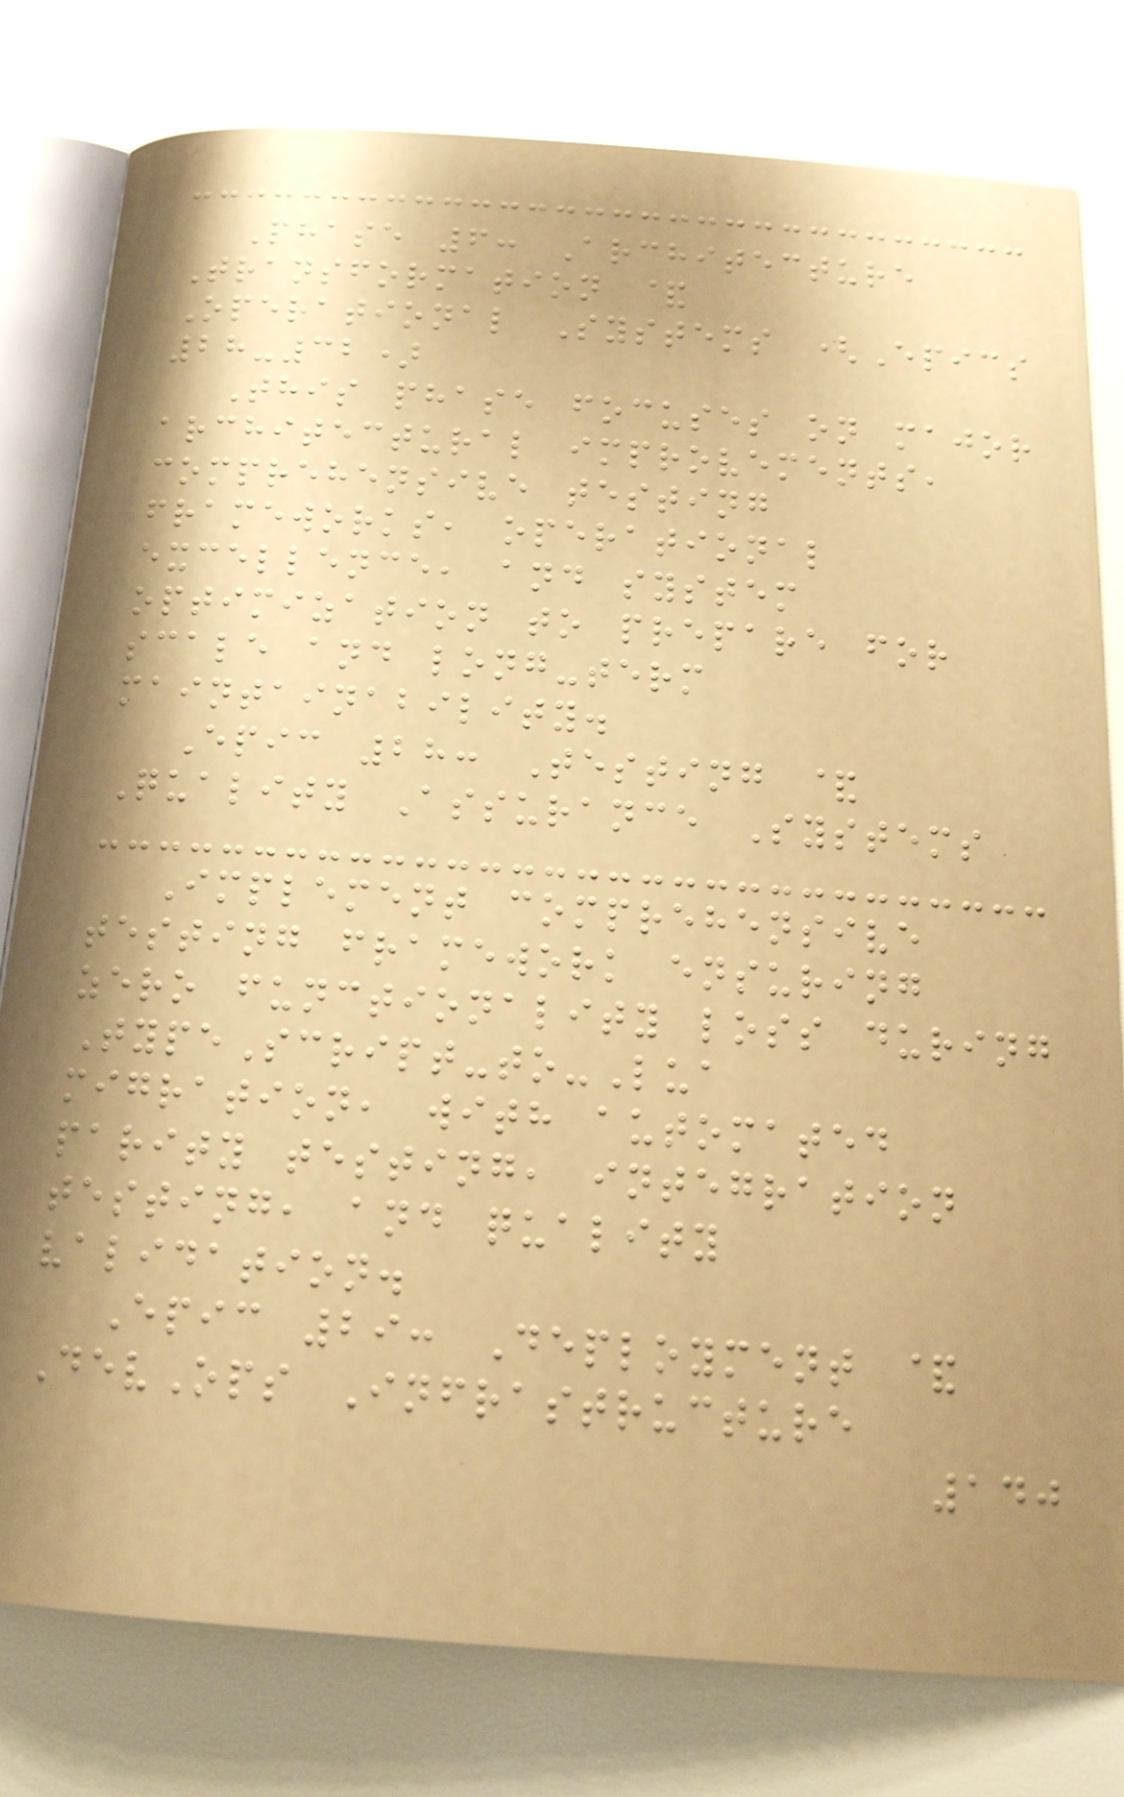Phase 6: Architecture
Transformation &
Operational Systems (Epics
28-32)
This phase focuses on major
architectural improvements,
comprehensive testing
frameworks, operational
excellence, and system
optimization to prepare for
scale and long-term
maintainability.
Epic 28: Testing &
Quality Assurance Systems
Implement comprehensive
testing framework ensuring
zero functionality loss during
TypeScript-to-Lua
migration, with automated
parity testing, integration
testing, and quality
validation.
Epic 29: Deployment &
DevOps Infrastructure
140
